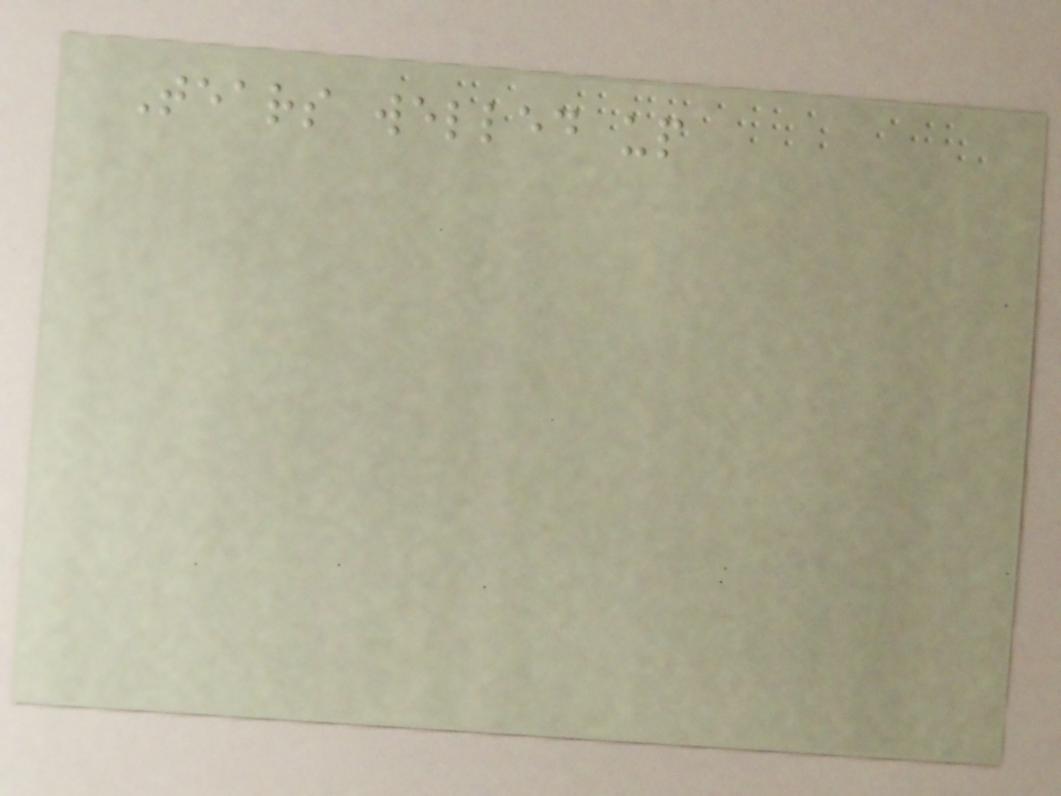Tears welled up
